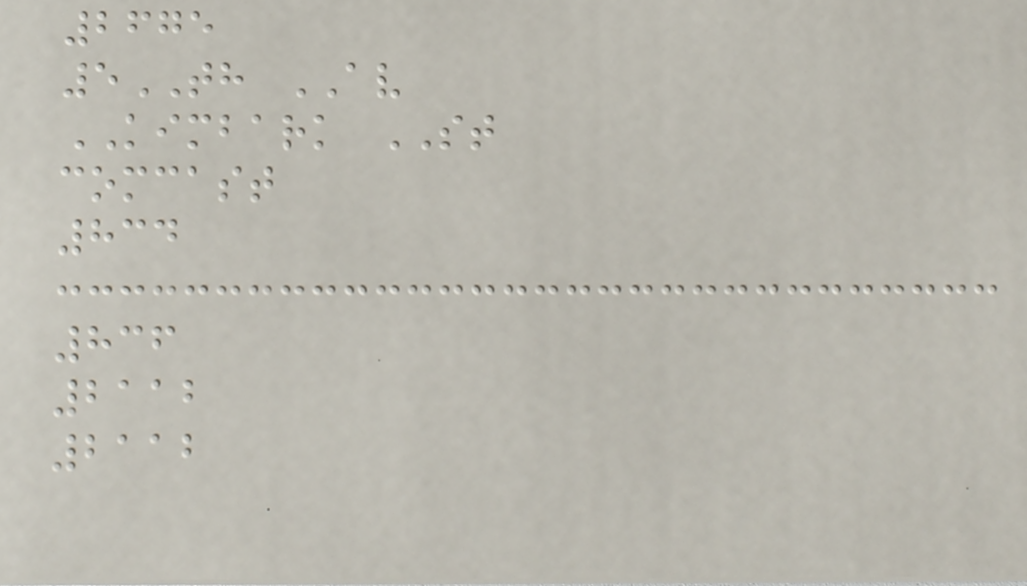2675
5TH AV
KIMBARK ST
comcast
834
836
2112
2112
